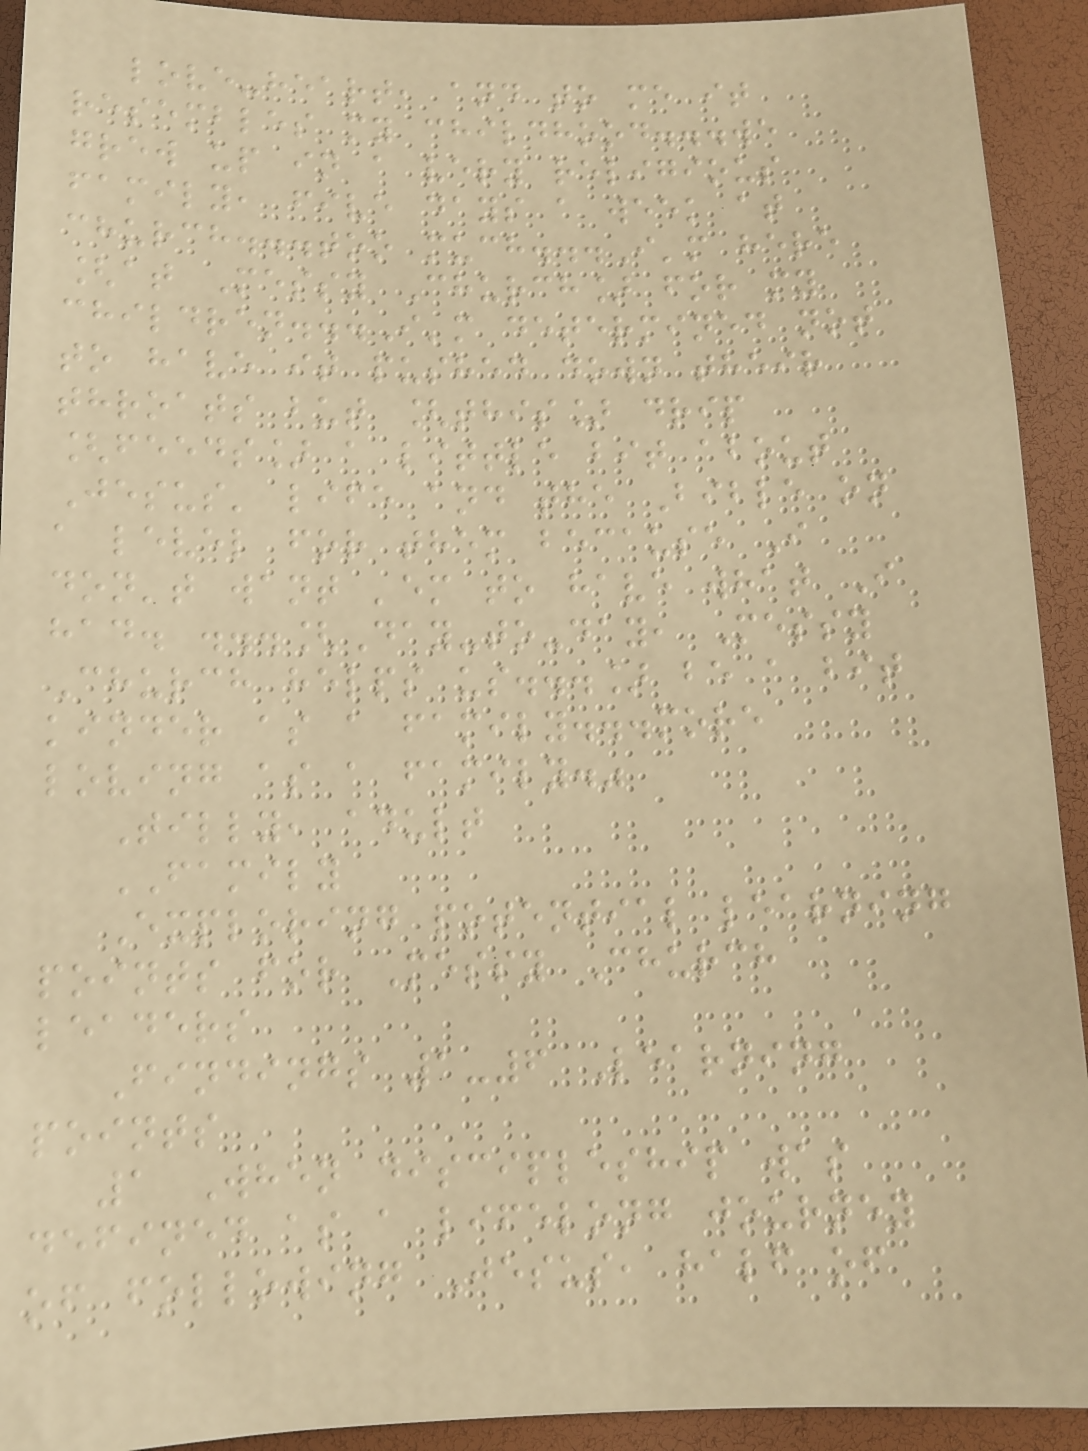love-heart, and to me it
resembles my childhood...we
grew up in a very religious
family, five days a week at
church...too much...I'm here
[at Messy Church] for my
children...I'm determined not
to have it pushed down their
throats but [this] drip
[feeds] a little bit about
Jesus' life and the Bible on
a level for them because I
don't want 'em to have what I
had. ...[Day-to-day, Messy
Church helps us...] be a bit
kinder as a family...more
loving as a family."
Tilly, adult
FAMILY
Exploring potential learning
points for Messy Church
leaders
Findings 1-6 Learning
points
1 When discipleship was
defined as a lifelong journey
of following Jesus, half of
